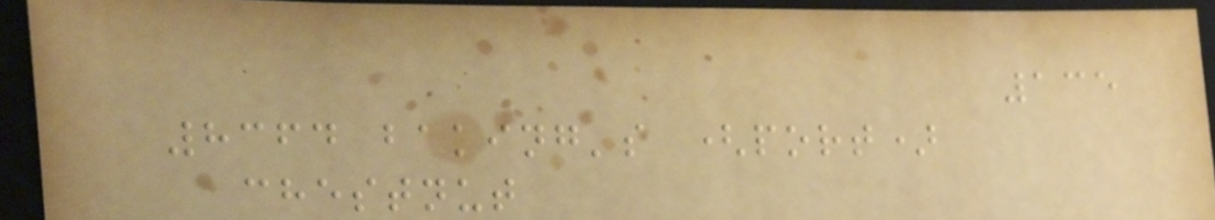135
8364 baking's (port)
chestnut
